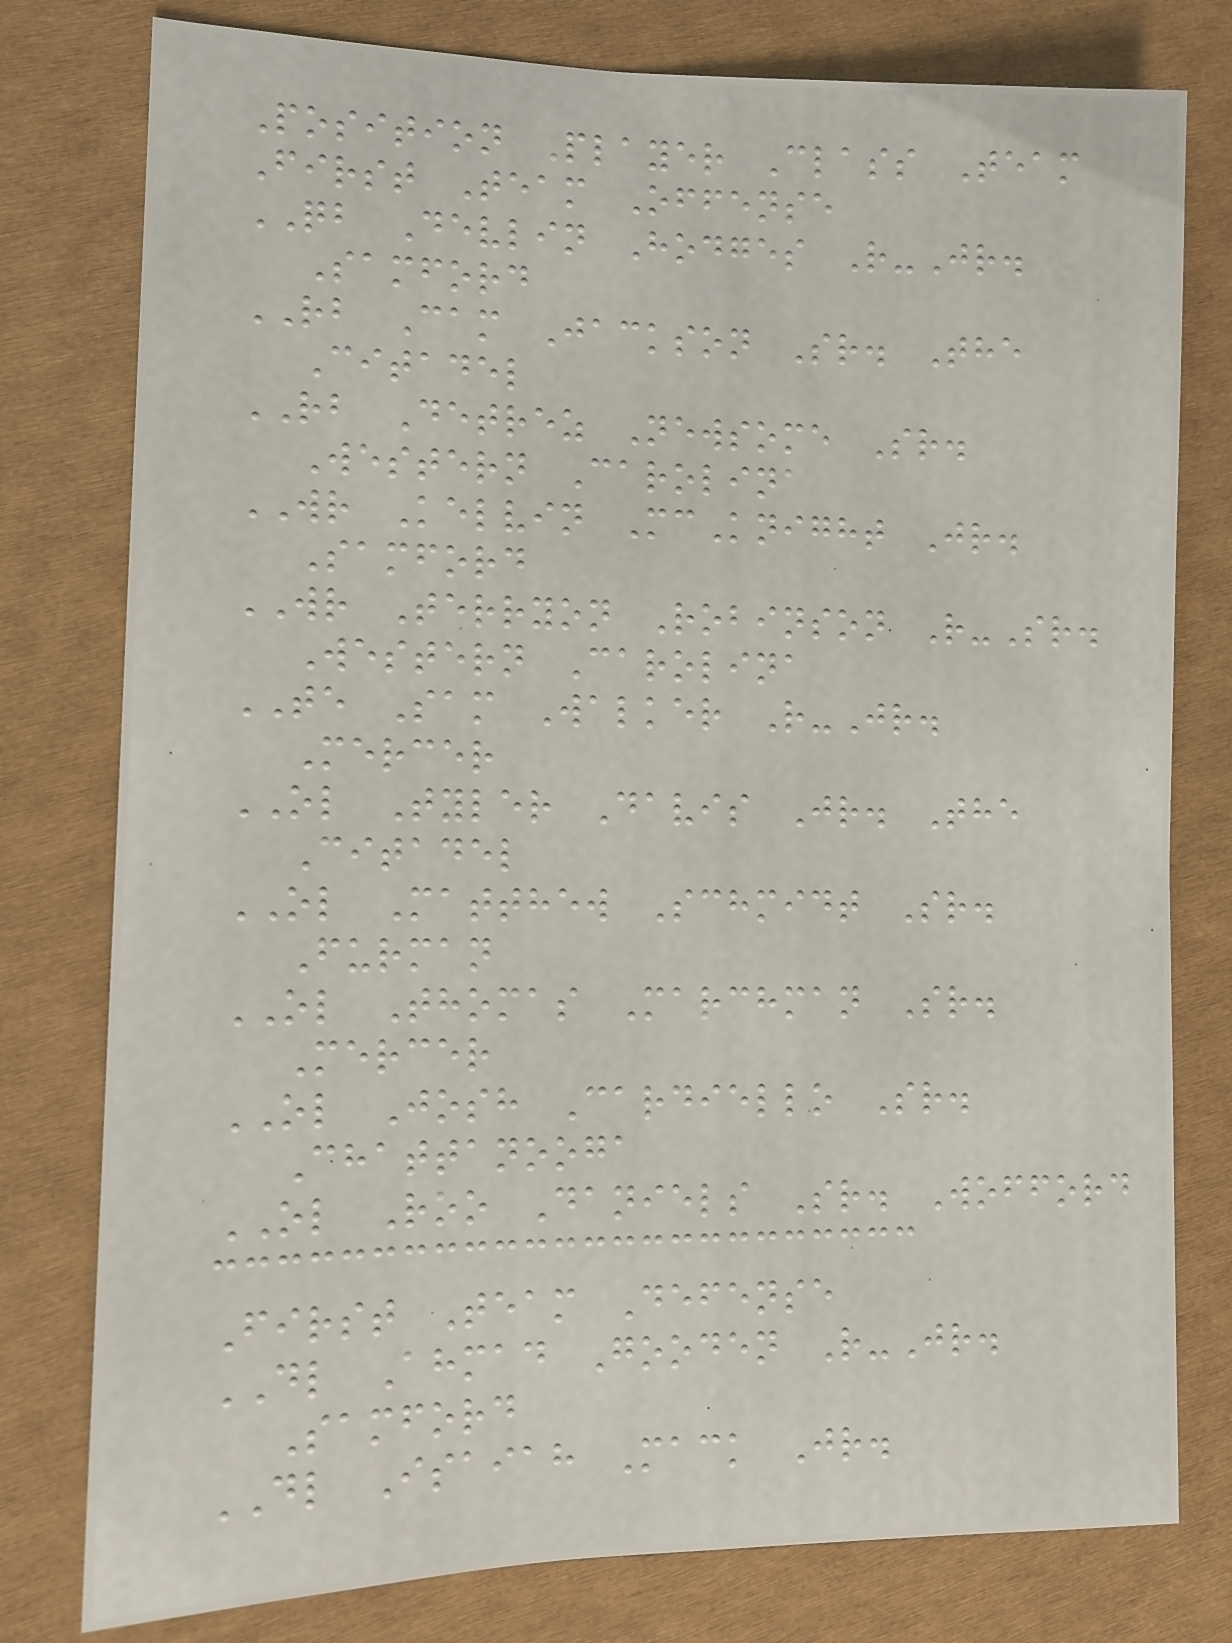Position Player Class Team
First Team Offense
QB Devlin Hodges R-Jr.
Samford
RB Cam Jackson Sr. The
Citadel
RB Detrez Newsome Sr.
Western Carolina
WR Kelvin McKnight Jr.
Samford
WR Terryon Robinson R-Sr.
Western Carolina
TE Sam Walker R-Jr.
Mercer
OL Tyler Davis Jr. The
Citadel
OL Matthew Schmidt Sr.
Furman
OL Thomas Marchman Sr.
Mercer
OL Josh Cardiello Sr.
Chattanooga
OL Roo Daniels Sr. Wofford
First Team Defense
DL Ahmad Gooden R-Jr.
Samford
DL Isaiah Mack Jr.
